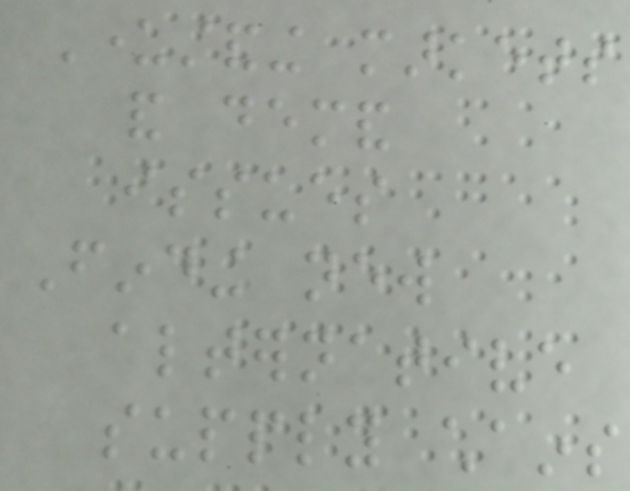Understanding markets
and demand
issues
Finding new
alternative
supply chains
